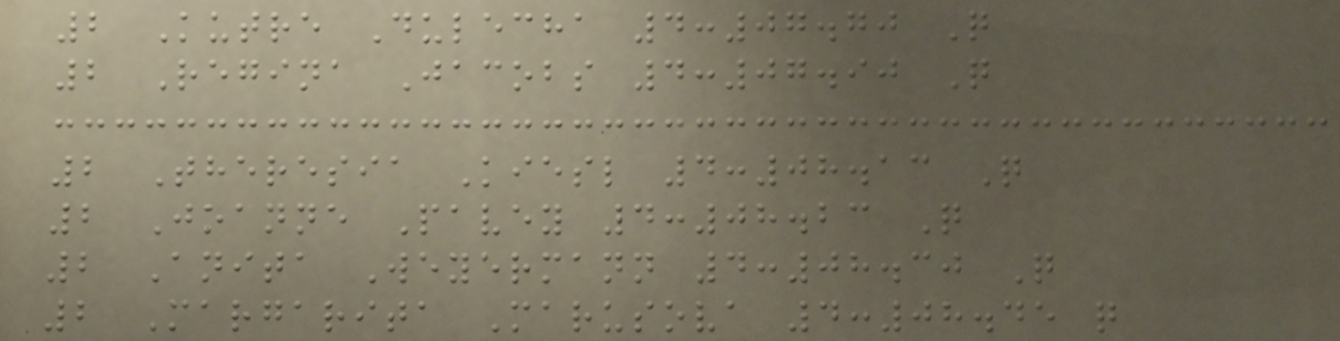2 Kutre Dulecha 4:07.70 Q
2 Regina Jacobs 4:07.90 Q
2 Theresia Kiesl 4:08.13 Q
2 Joanne Pavey 4:08.23 Q
2 Anita Weyermann 4:08.30 Q
2 Margarita Marusova 4:08.45 q
